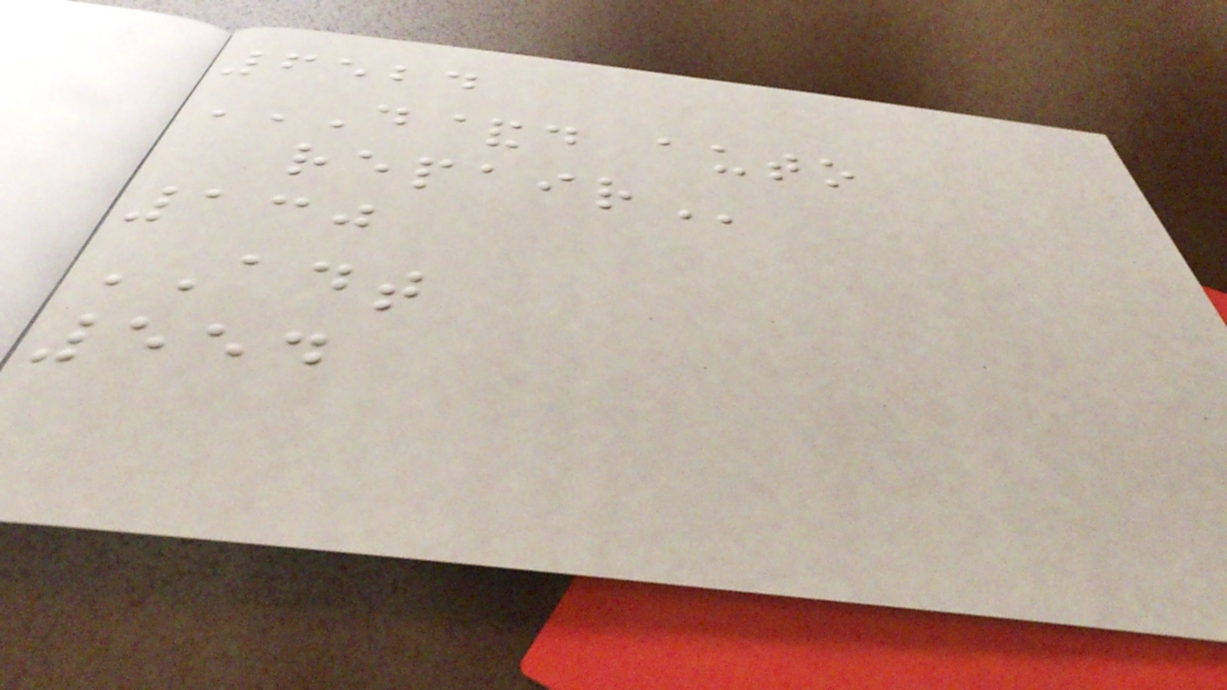6524
D&D AUTO
REPAIR
130
ADT
554
